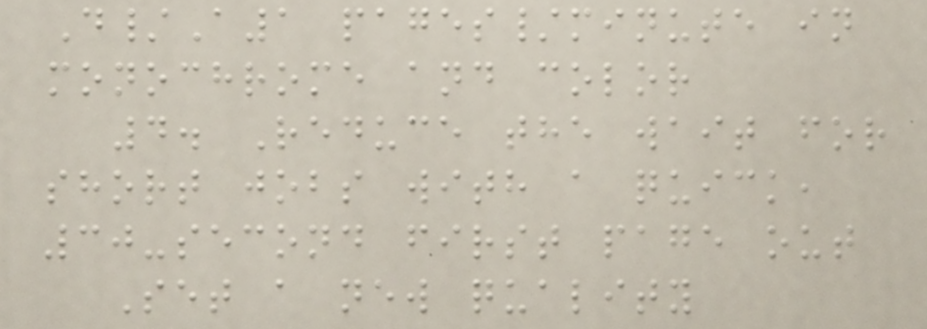D/A1 pages/minute in
monochrome and color
4. Reduce the wait for
short jobs with a quick,
30-second first page out
Set a new quality
